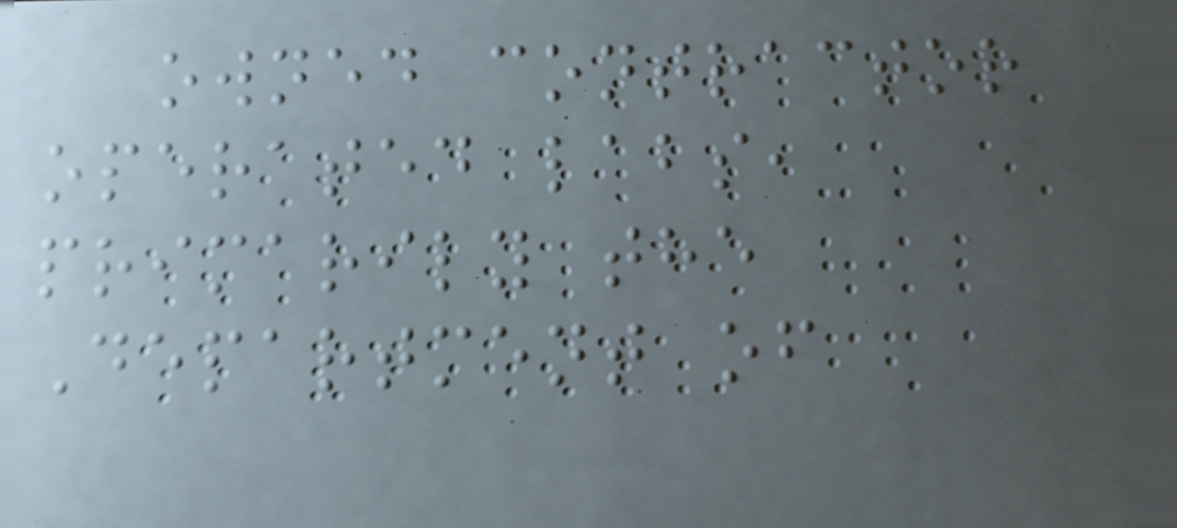owned contractor
operated labs,
primarily the
Department of
